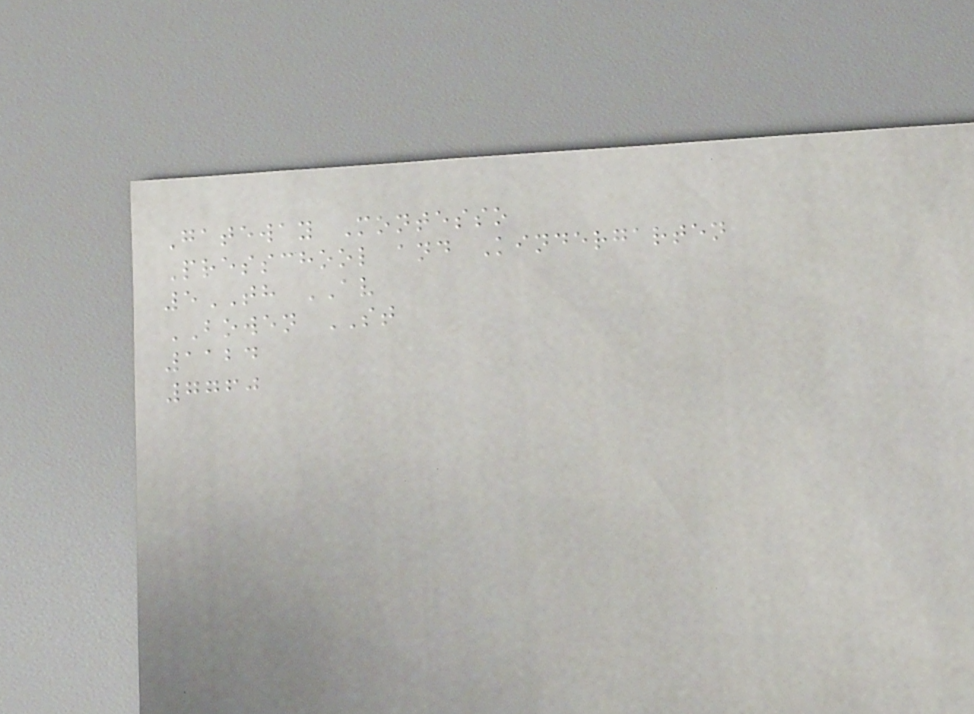Gateway Montesso
Presschool and Kindergarten
5TH AV
BOWEN ST
1124
7760
